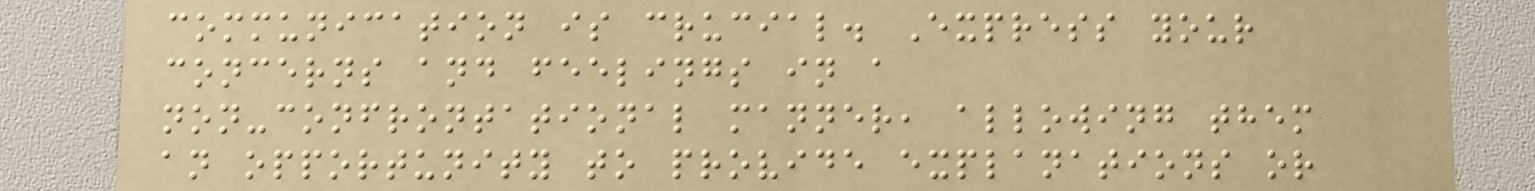communication is crucial. Express your
concerns and feelings in a
non-confrontational manner, allowing them
an opportunity to provide explanations or
